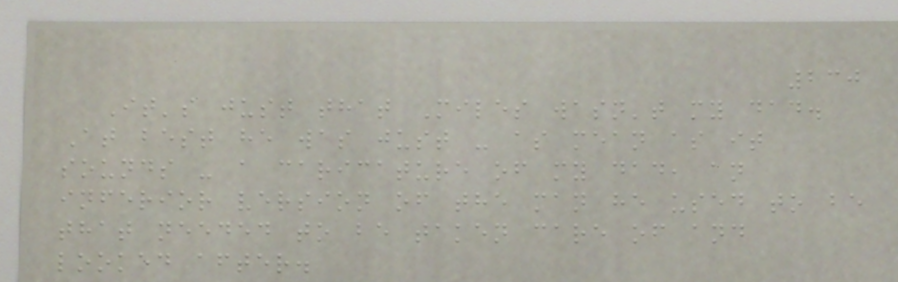230
It's just that Miles wasn't my dad.
At best he was just - as mean as it
sounds - a caricature of my dad, an
inferior version of the man he used to be
that needed to be taken care of and
looked after.
